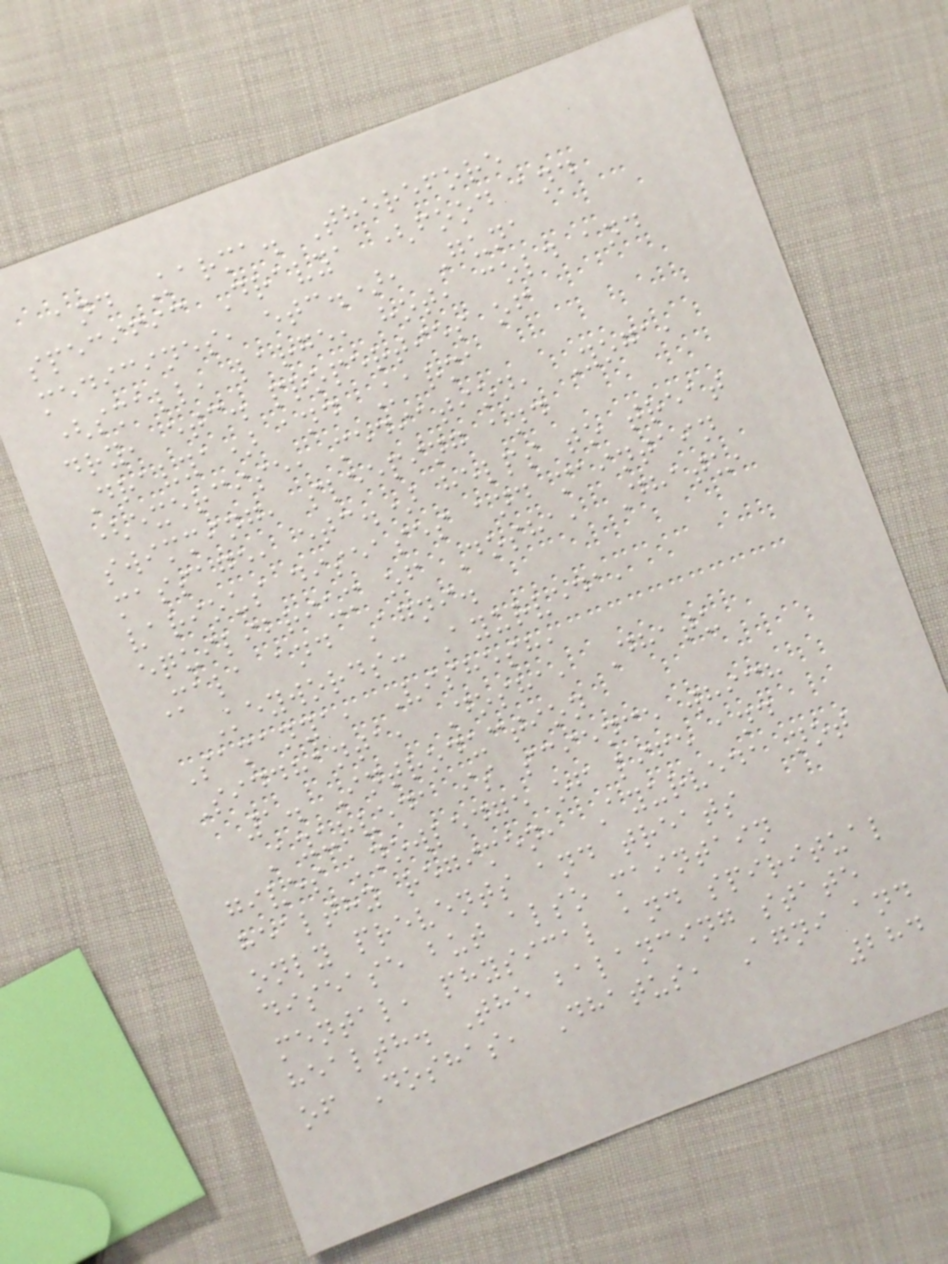and Karma. Therefore
specific Dravya (food and
medicines, etc.), Guna
(small, large, hot, cold and
dry, etc. properties of
Dravya) and Karma
(exercise, mediation, Yoga,
swimming, sleeping and
massage, etc.) helps to treat
various diseases and maintain
equilibrium of Dosha, Dhatu,
Mala and Agni.
Keywords: Ayurveda,
Samanya, Vishesh,
Siddhanta, Dosha, Dhatu
1. Introduction
Ayurveda is science which
gives knowledge of life and
healthy regimen, Ayurveda not
only prevents and treats
disease but also maintain
mental, physical and spiritual
health. The balancing state
of Doshas, Dhatus, Agni and
284
